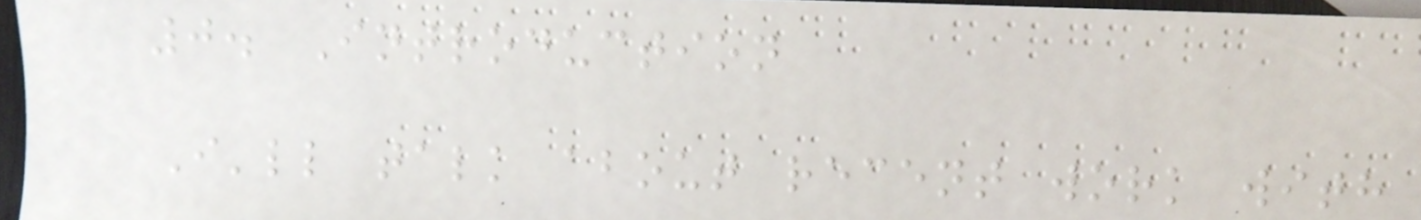0. Introduction
I'll talk about recent work with
